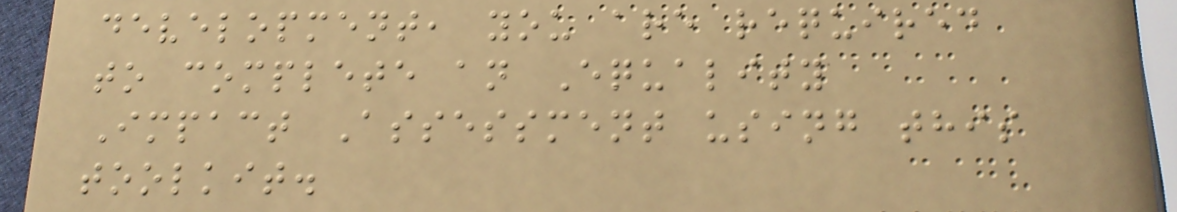development, you are required
to complete an Equality
Impact Assessment using this
toolkit.
